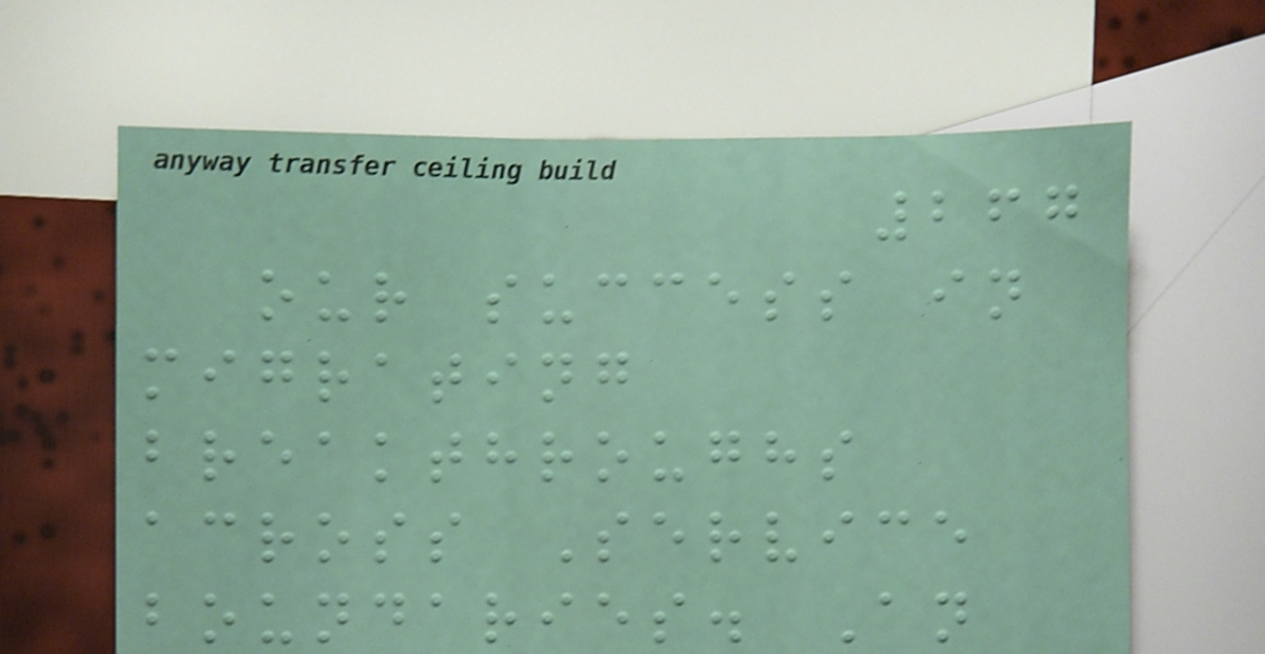267
our success in
migrating
breakthroughs
across Service
boundaries. An
